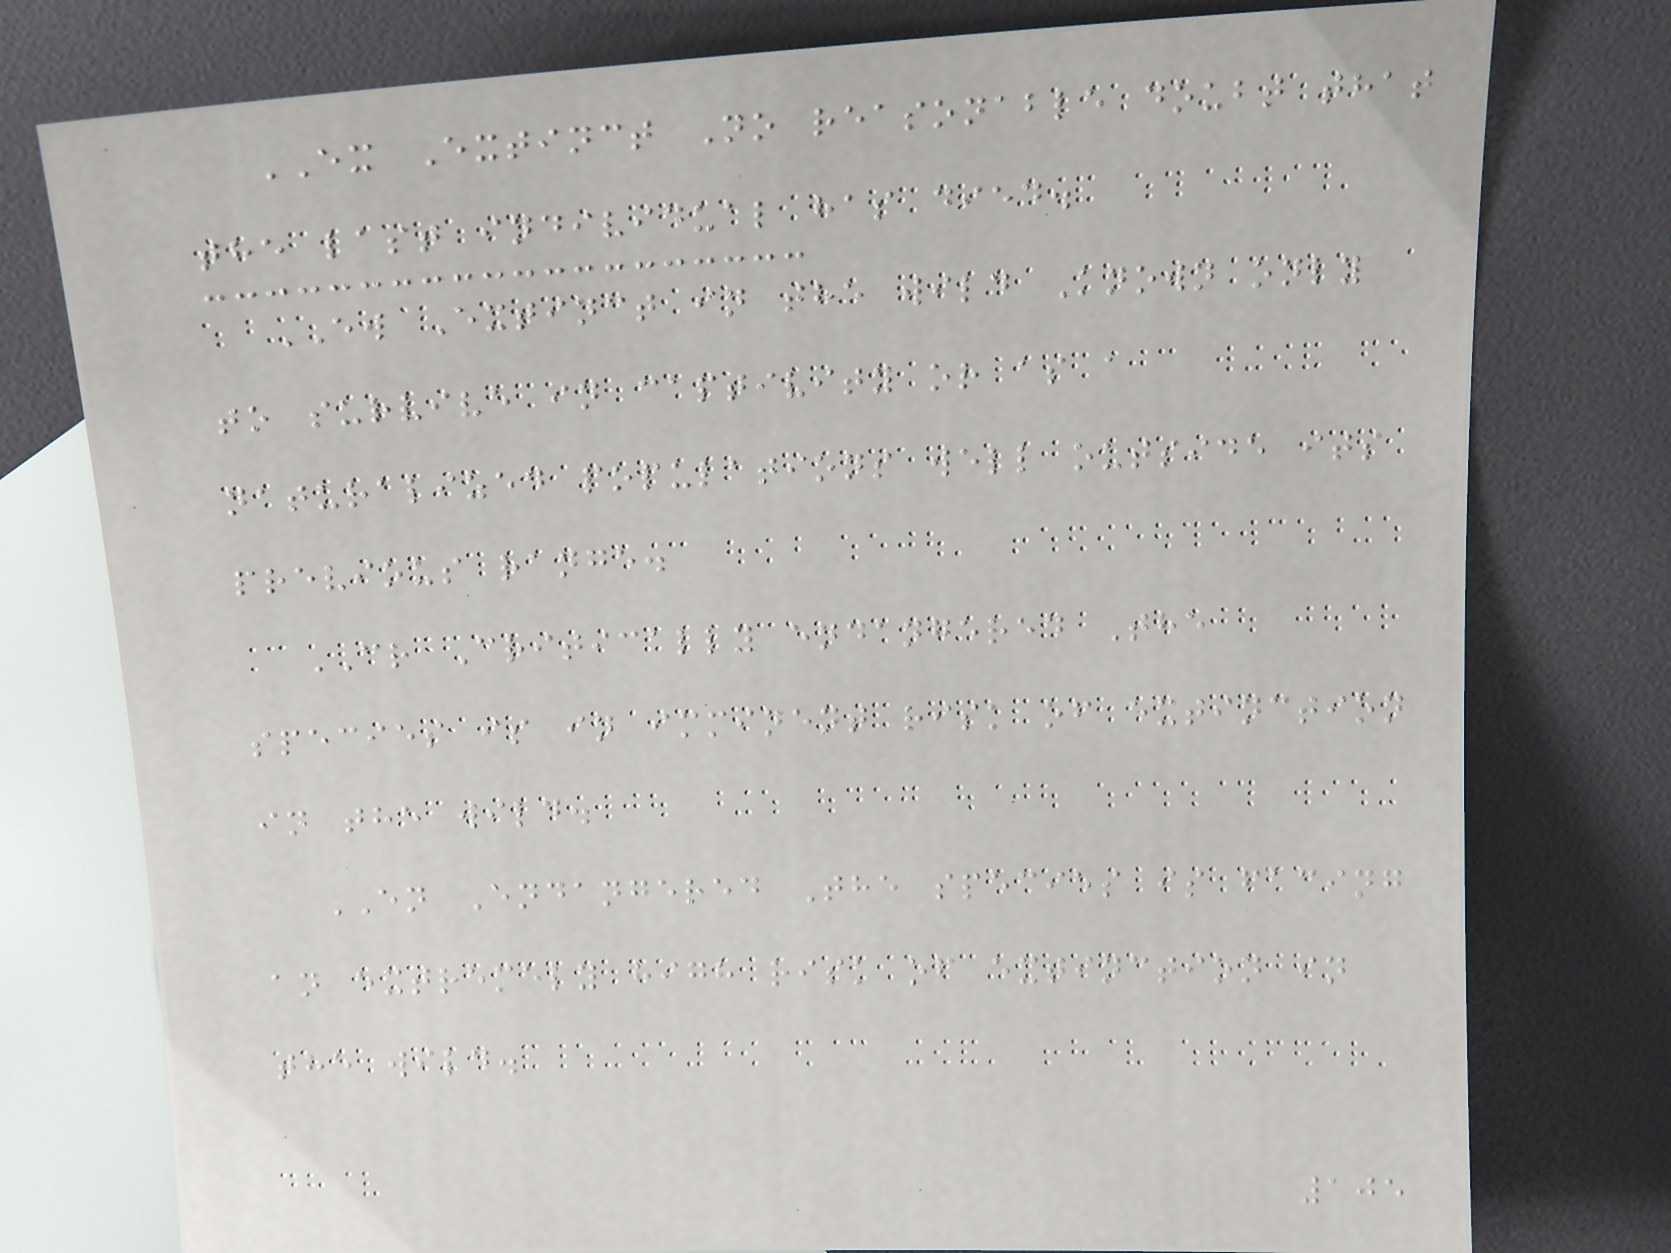EX Extinct No reasonable doubt that
the last individual has died.
EW Extinct in the wild Known only
to survive in captivity or as a
naturalized populations well outside its
previous range.
CR Critically endangered The
species is in imminent risk of extinction
in the wild.
EN Endangered The species is facing
an extremely high risk of extinction in
the wild.
105
